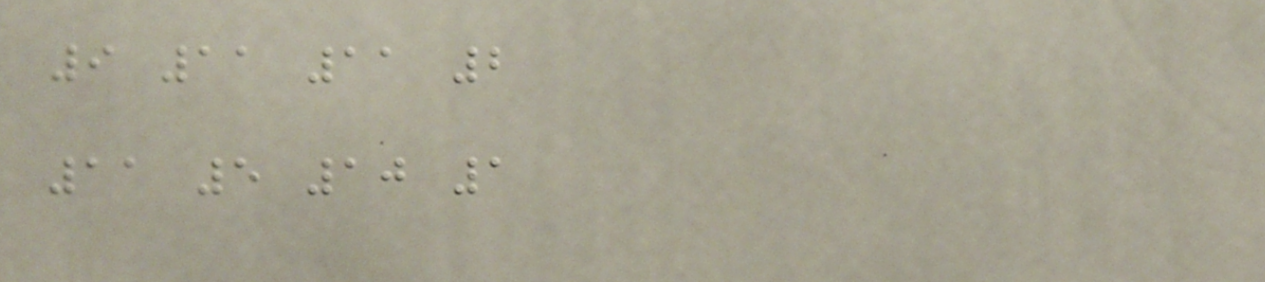9 11 11 2
11 5 10 1
